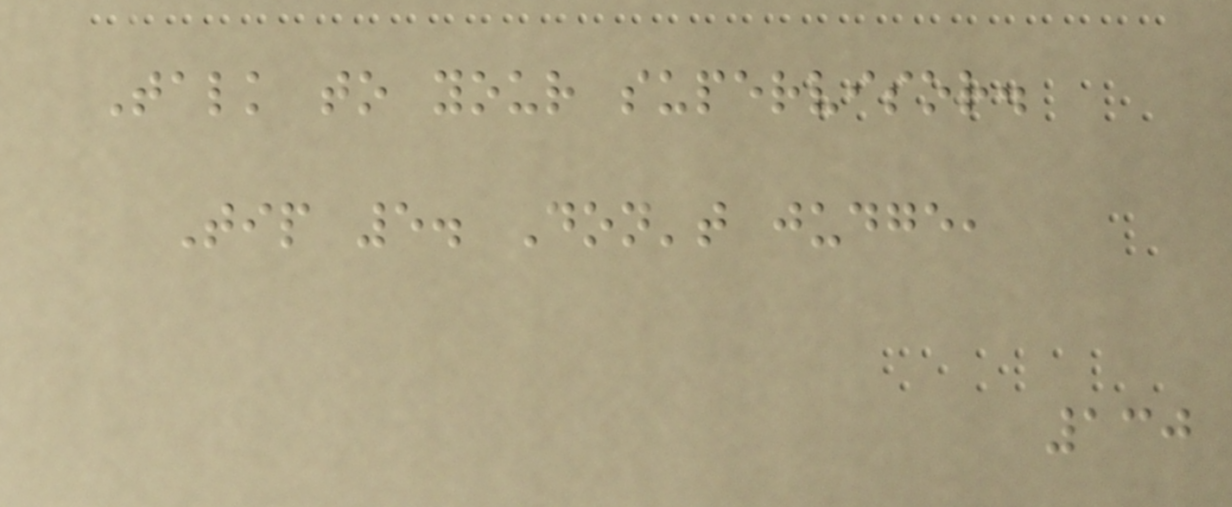Talk to your supervisor.
Tip 5. Don't judge,
130
